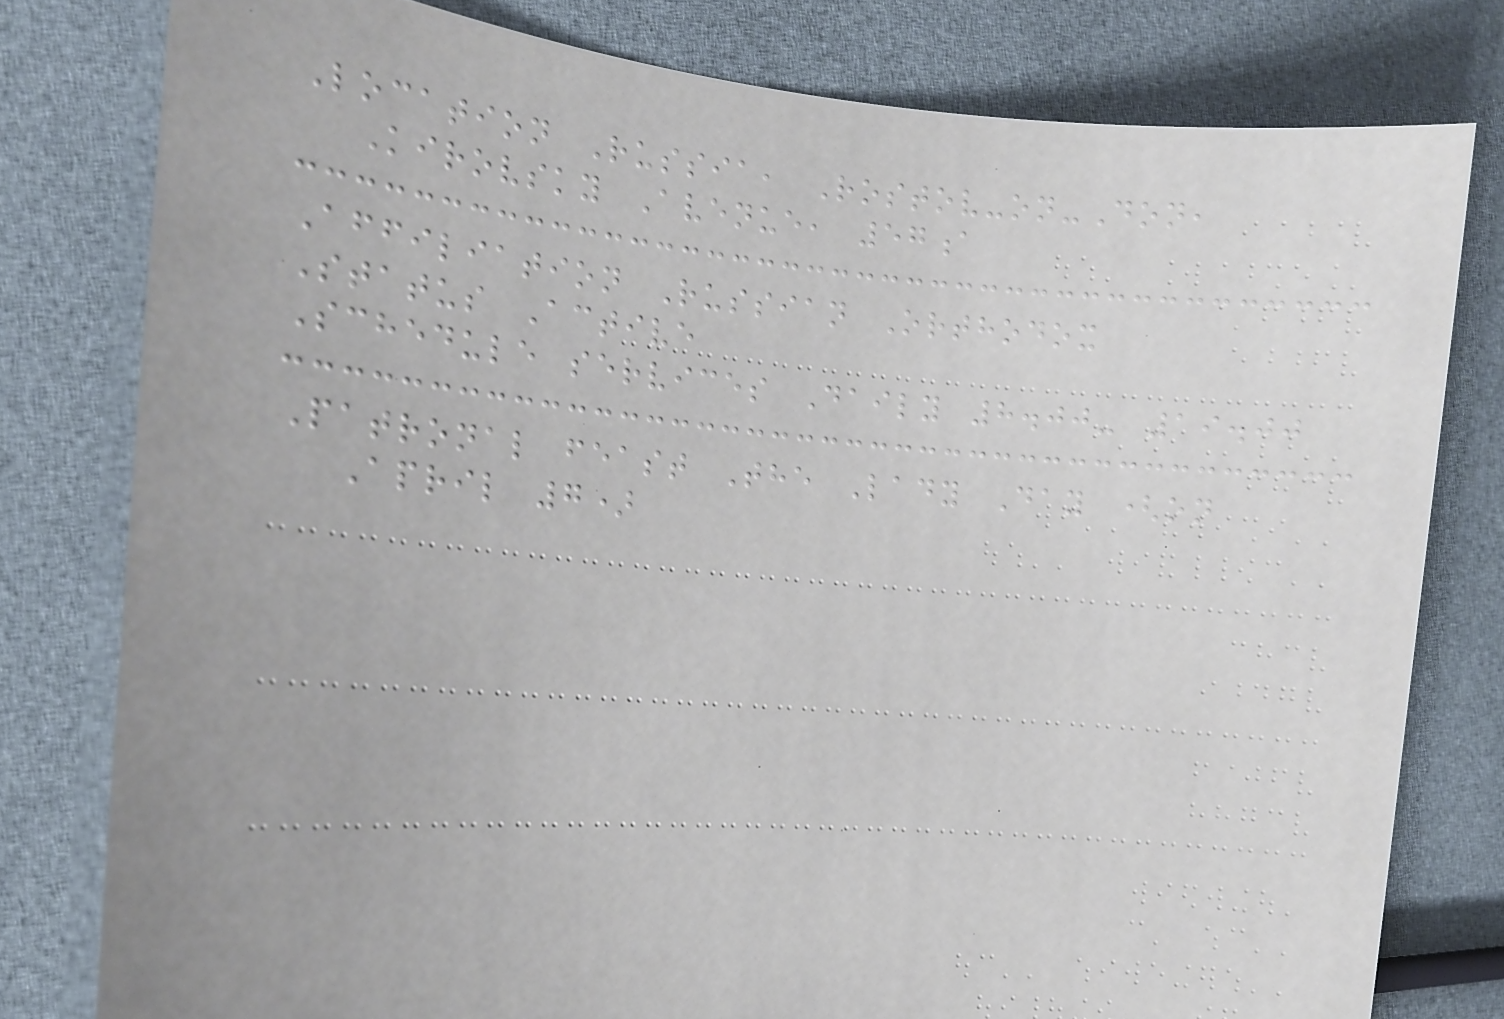Location Russia, Rostov-on-Don,
Kirovsky Avenue, 57a
Affiliation Russian Orthodox
Status Active
Schedule services Daily 8.00- 19.00
Patronal feast The Lady Day (on
April 7)
